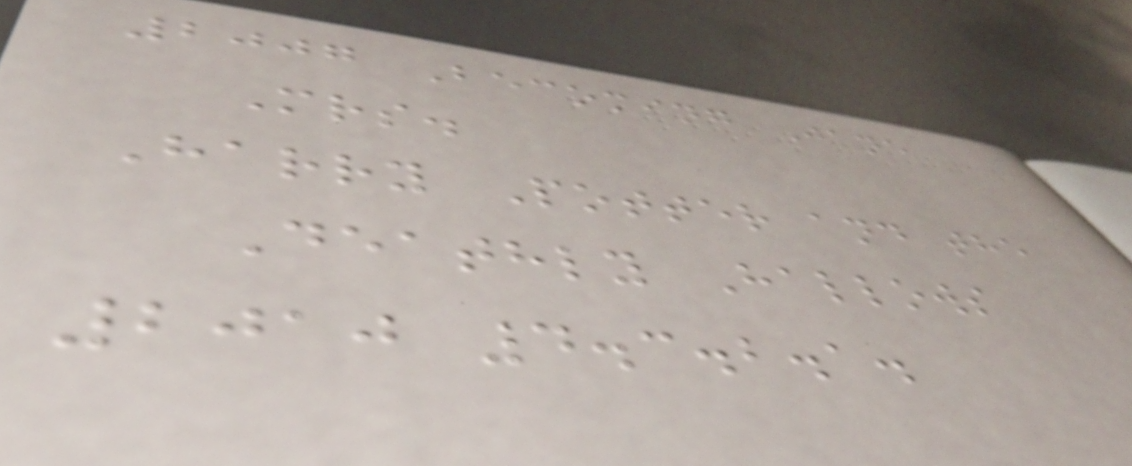2007 Becoming Jane
Mrs.
Harry Potter and the
Deathly Hallows
2010 4.3.2.1.
